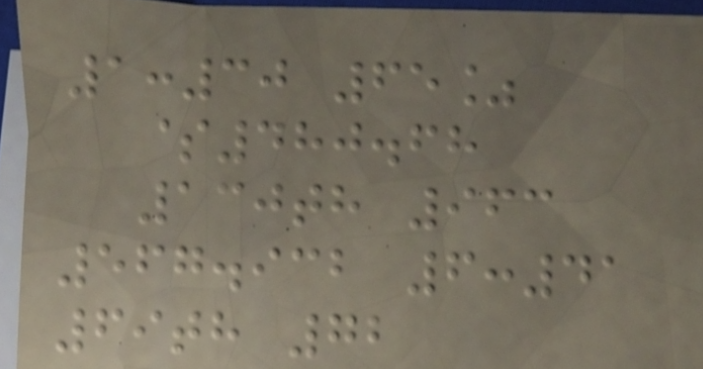1:30 65%
$480.68
130th 963
567.932 6:41
69th 72
